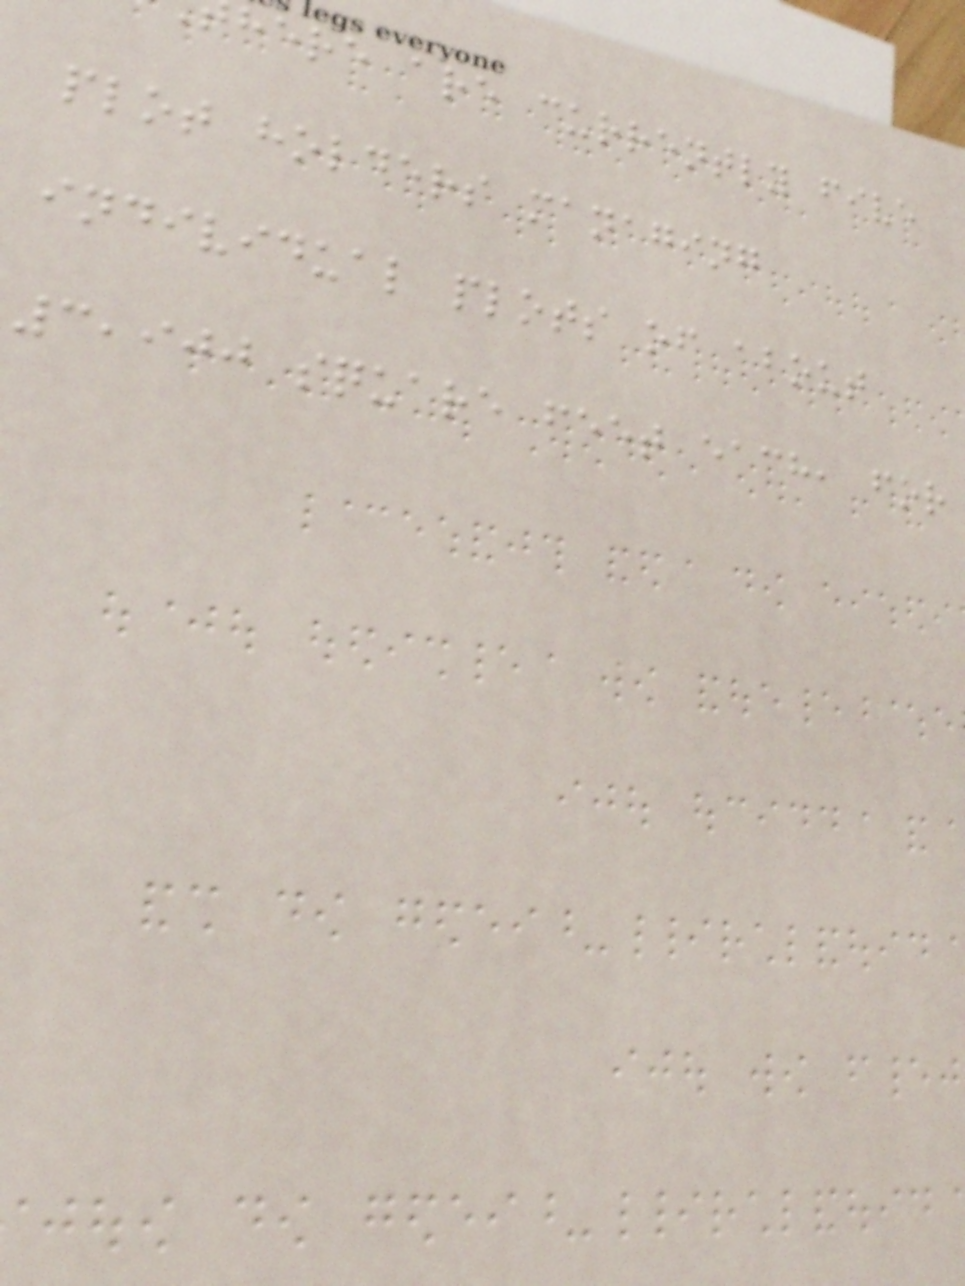here are currently five
plot holders managing
individual plots of about
3,900 square feet each, for
